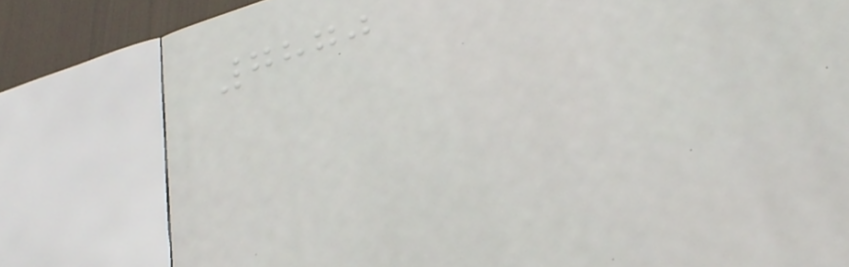7870
